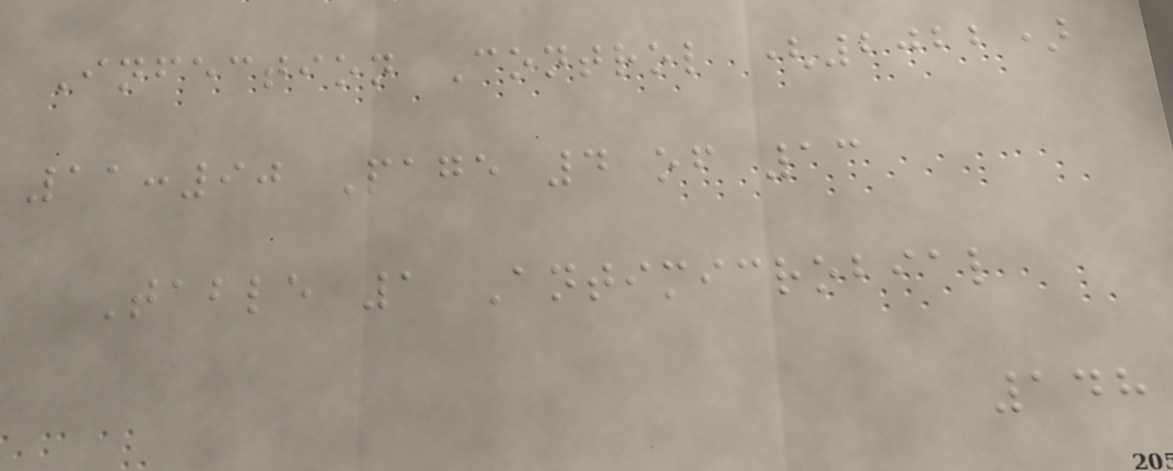Infection Control (2022)
11:90 Page 4 of 13
Table 1 Antimicrobial
148
